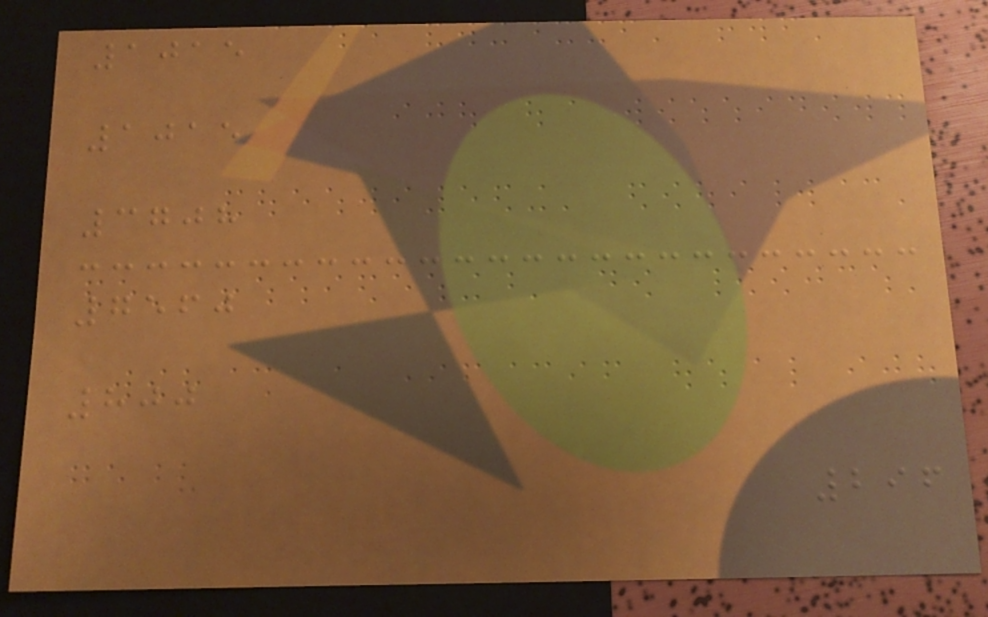1015
1015
3708
7560
800
296
